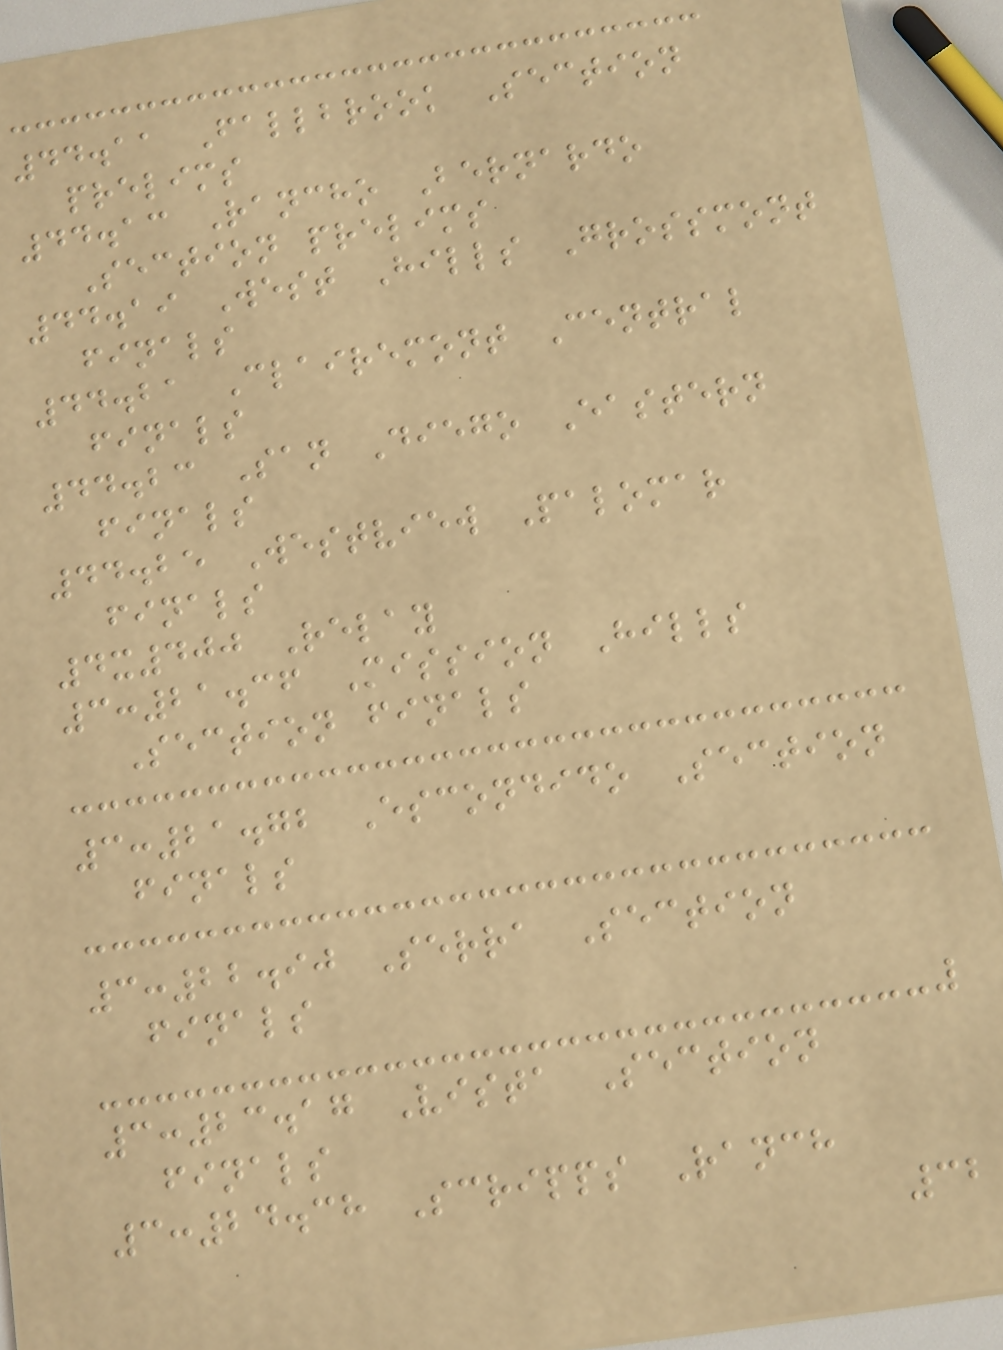44.11 Fallbrook Section
prelims
44.13 Rancho Bernardo
Section prelims
44.19 West Hills Grossmont
finals
44.21 Clairemont Central
finals
44.23 San Diego Eastern
finals
44.25 Westview Palomar
finals
4x400 Relay
3:21.36 Mission Hills
Section finals
3:21.72 Escondido Section
finals
3:22.90 Serra Section
finals
3:23.17 Vista Section
finals
3:24.38 Scripps Ranch
32
